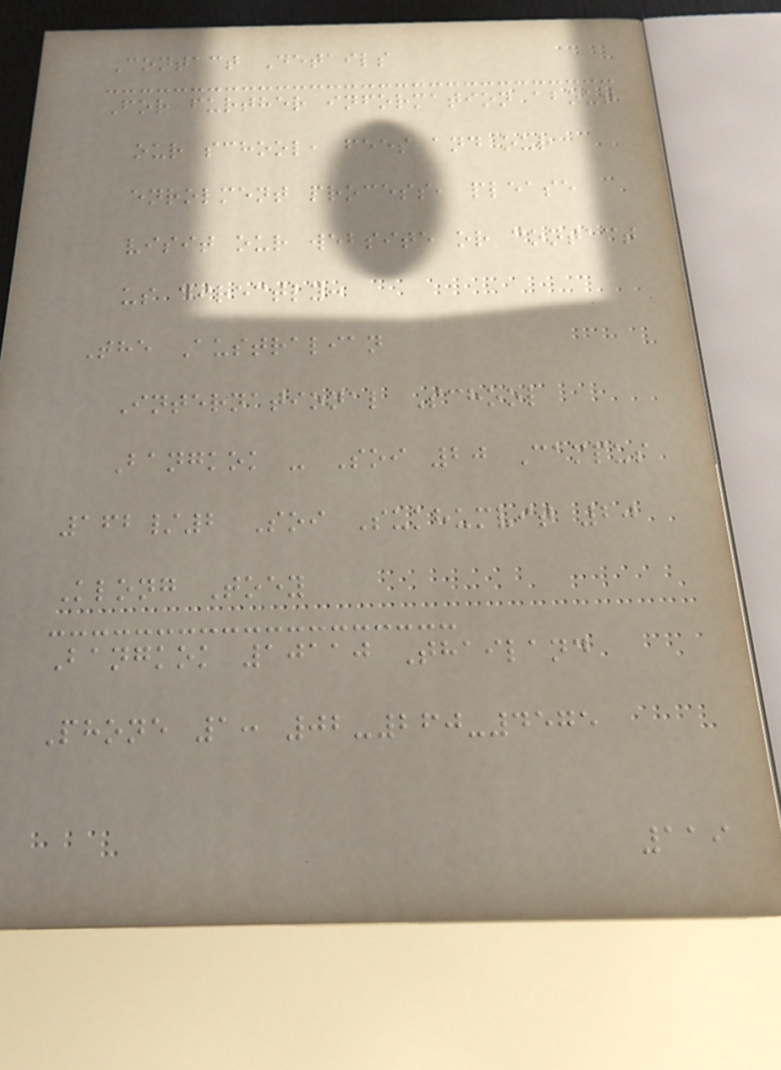Contact Details
For further information about
our school, fees and our
enrolment process, please
visit our website or contact
us directly:
The Australian
International School
Bangkok - Soi 20 Campus
162/2 Soi Sukhumvit 20
Klong Toey
Bangkok 10110 Thailand
Phone 1: 02-260-4575
119
